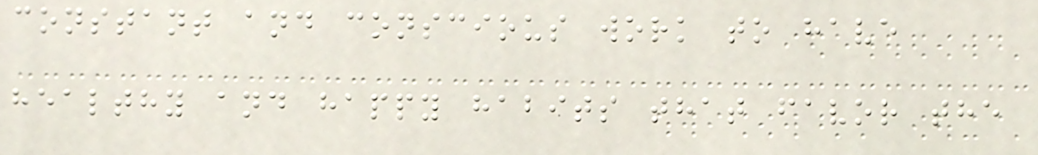constant and conscious work to have
healthy and happy habits that favor the
